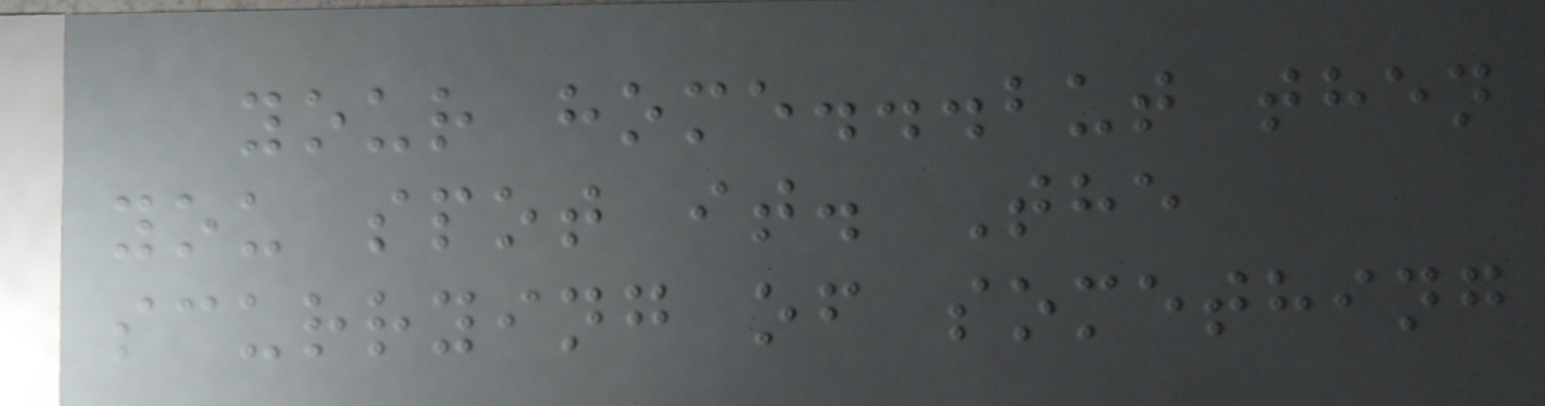your home...but then
you spot it. The
scurrying of something
